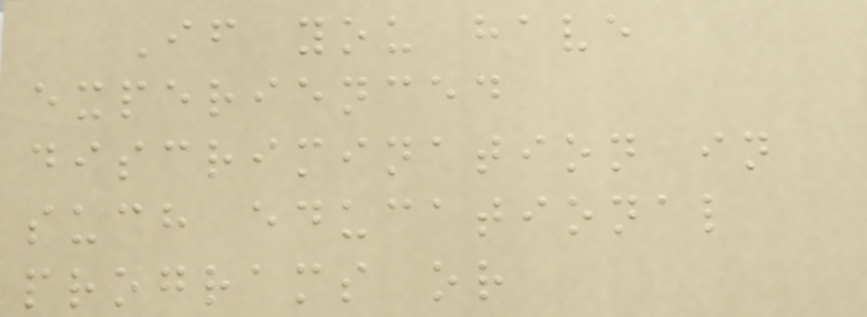If you have
experienced
discrimination in
such educational
programs or
